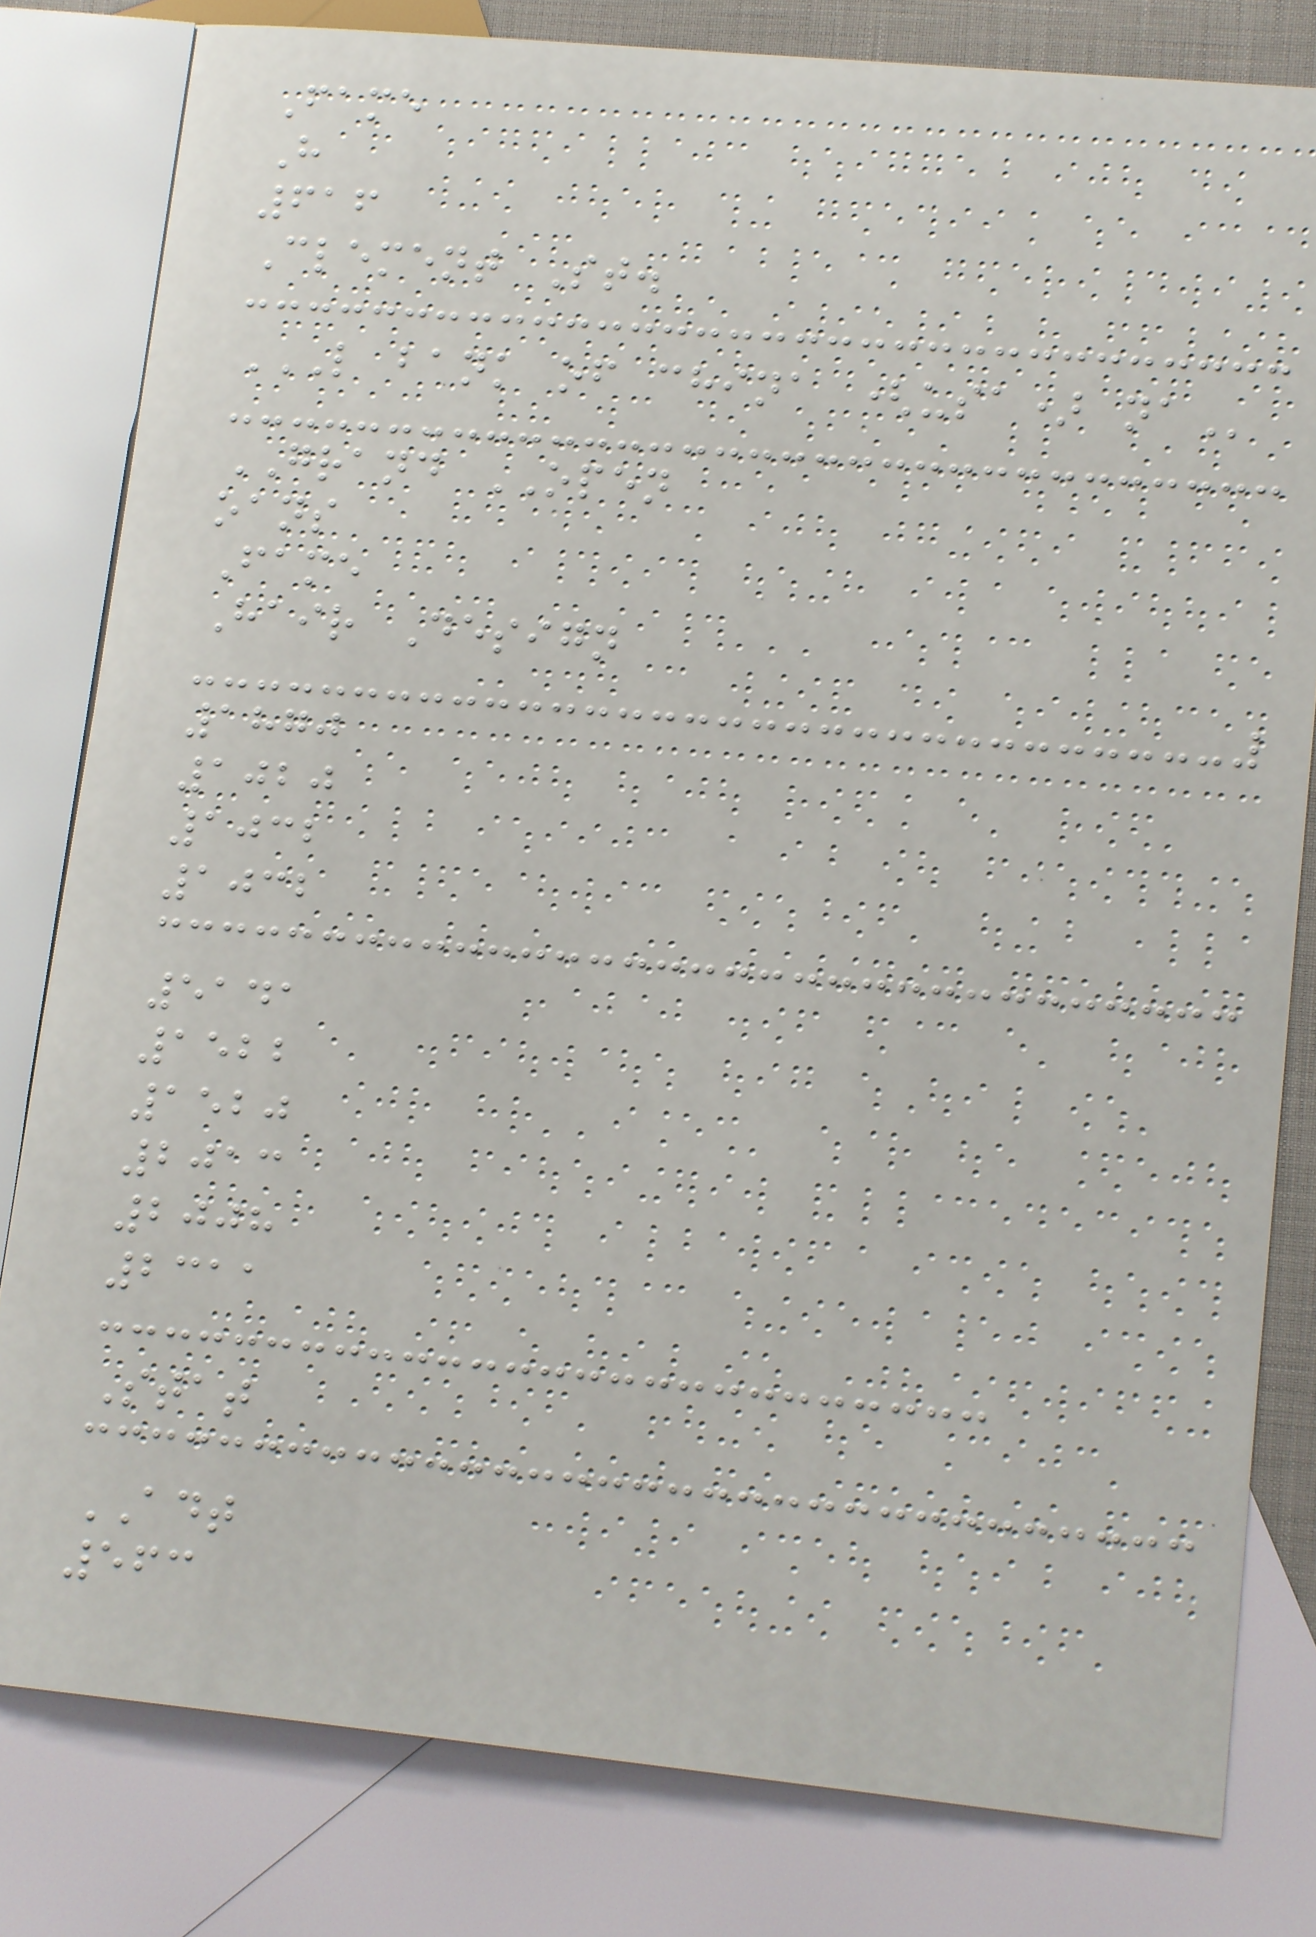Fame
H
616
Clement St.
L BANK OF CHINA (USA) NA
GRAND OPEN
oans
Fame
Hair Design
1870
1020
1032
1032
5141
1522
1520
2013
2008
2311
Stat
ADT
563
